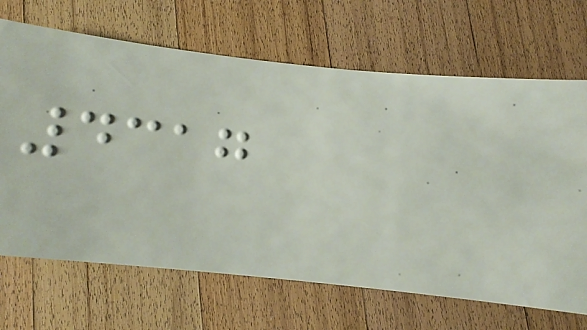4317
